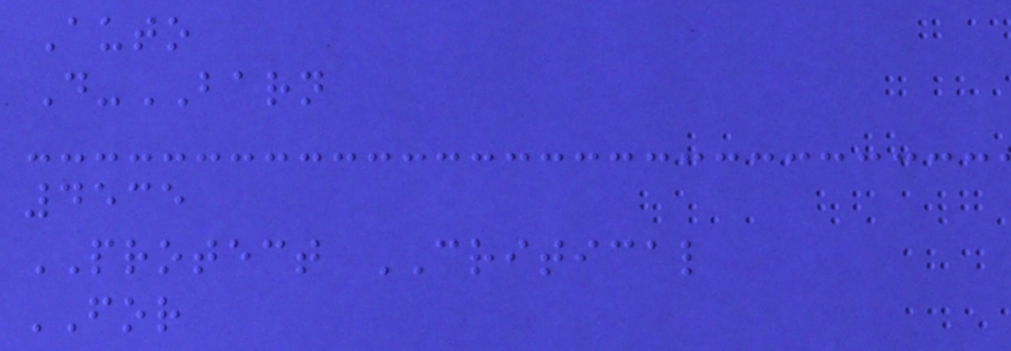Auto
D-BARN
4535
PROTECT CRITICAL
FOR
